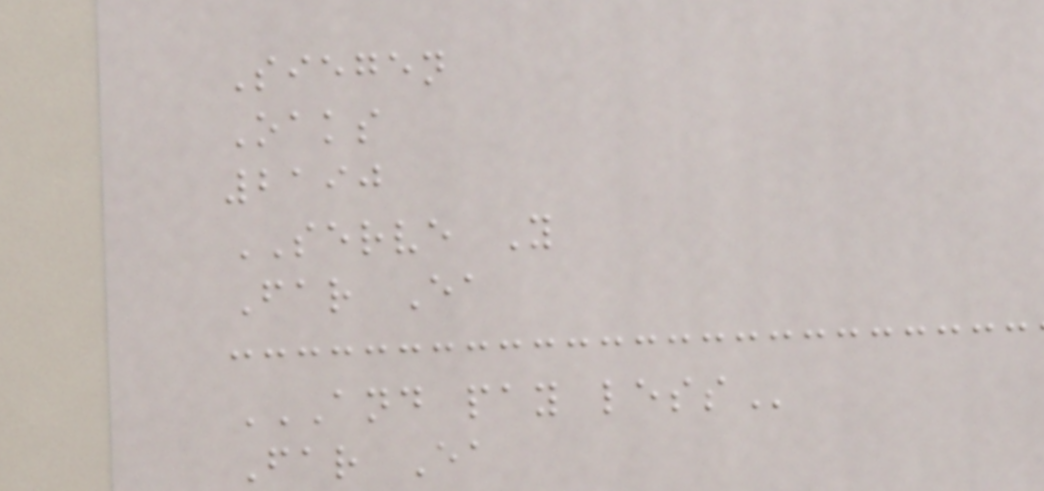Siegen
Oaks
2190
SERVE Y
Far Ea
AND PAY LESS
Far Ea
